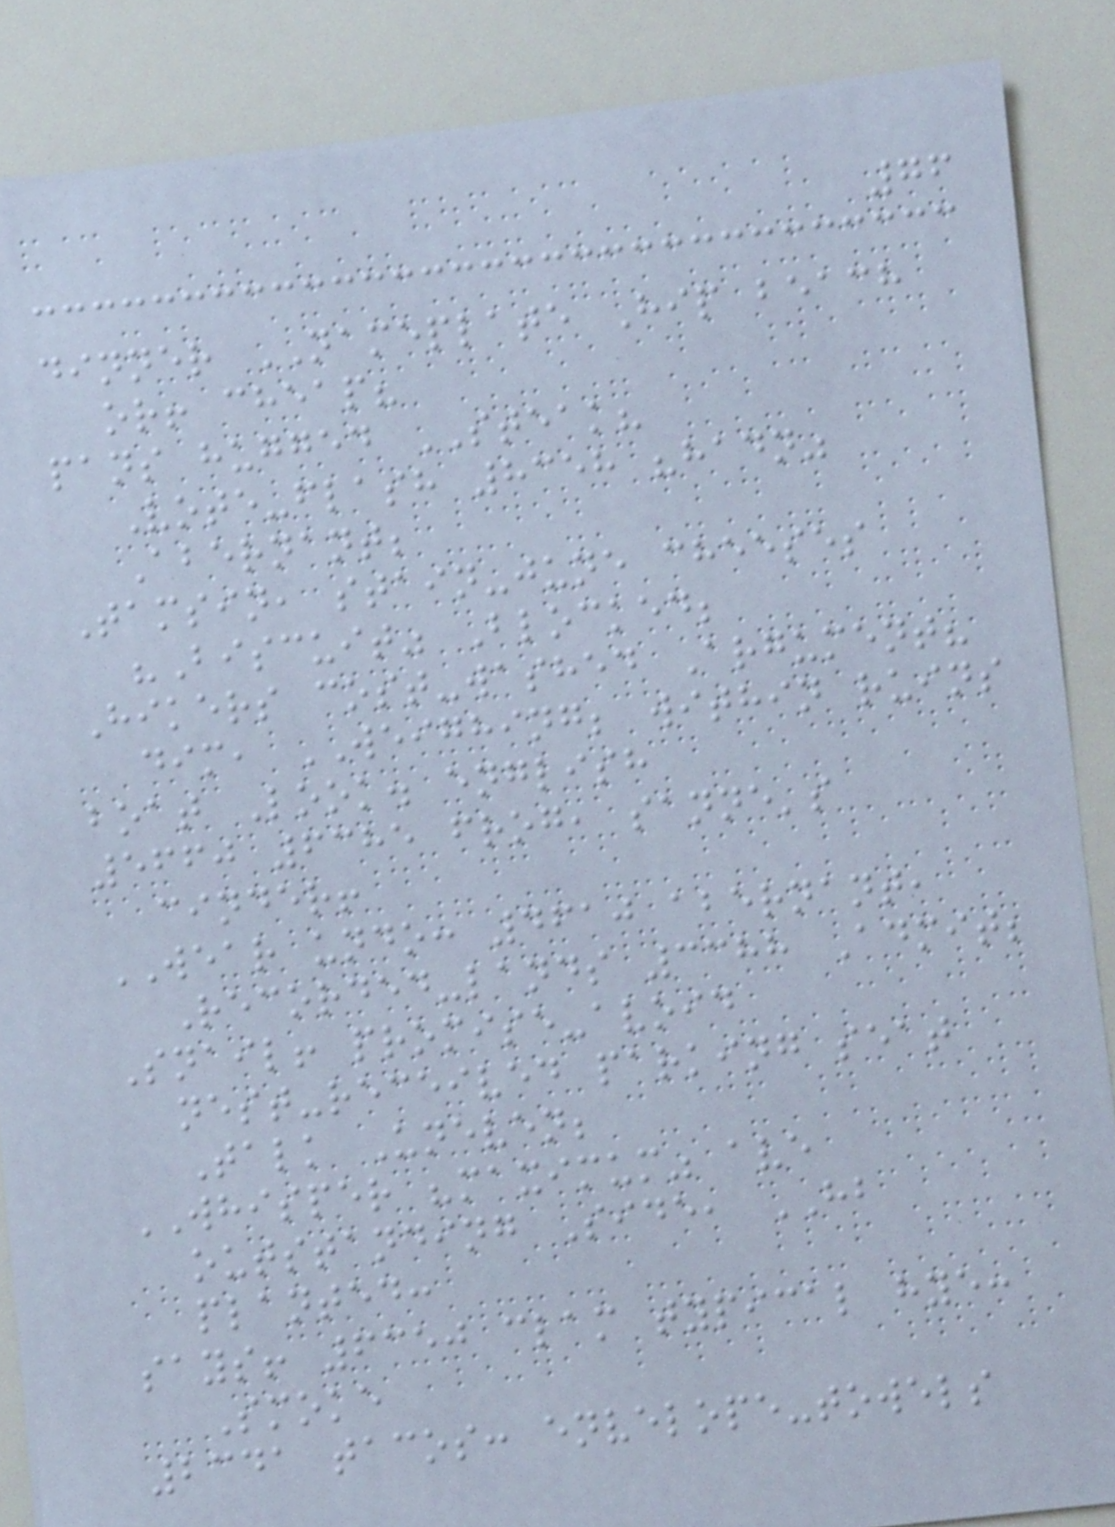76
dinner NAMEPLATE Hip beach
or! cheap?
pans hugged STEAK?
Vote-flash 8358 "hadn"
Abernant;
Tamsin, stain-june cheeses
"Biscuit" Blocked;
Hikers cost-washed Argument?
dim, WEIGHING; within ruins
boat Look. english
5660 6385 frog, sanne's
cinder!
WEAR undo: 4610 abernant,
Recorded-lands 3388 Admit;
Snail! promise-avoid
nest-received parking seat
Talk Uneven;
WHISPER "maximum" ave
outstanding Side, HB
planted:
says! 6350 clam typical hye:
Smoke
2341 tacos: envelope-towels
